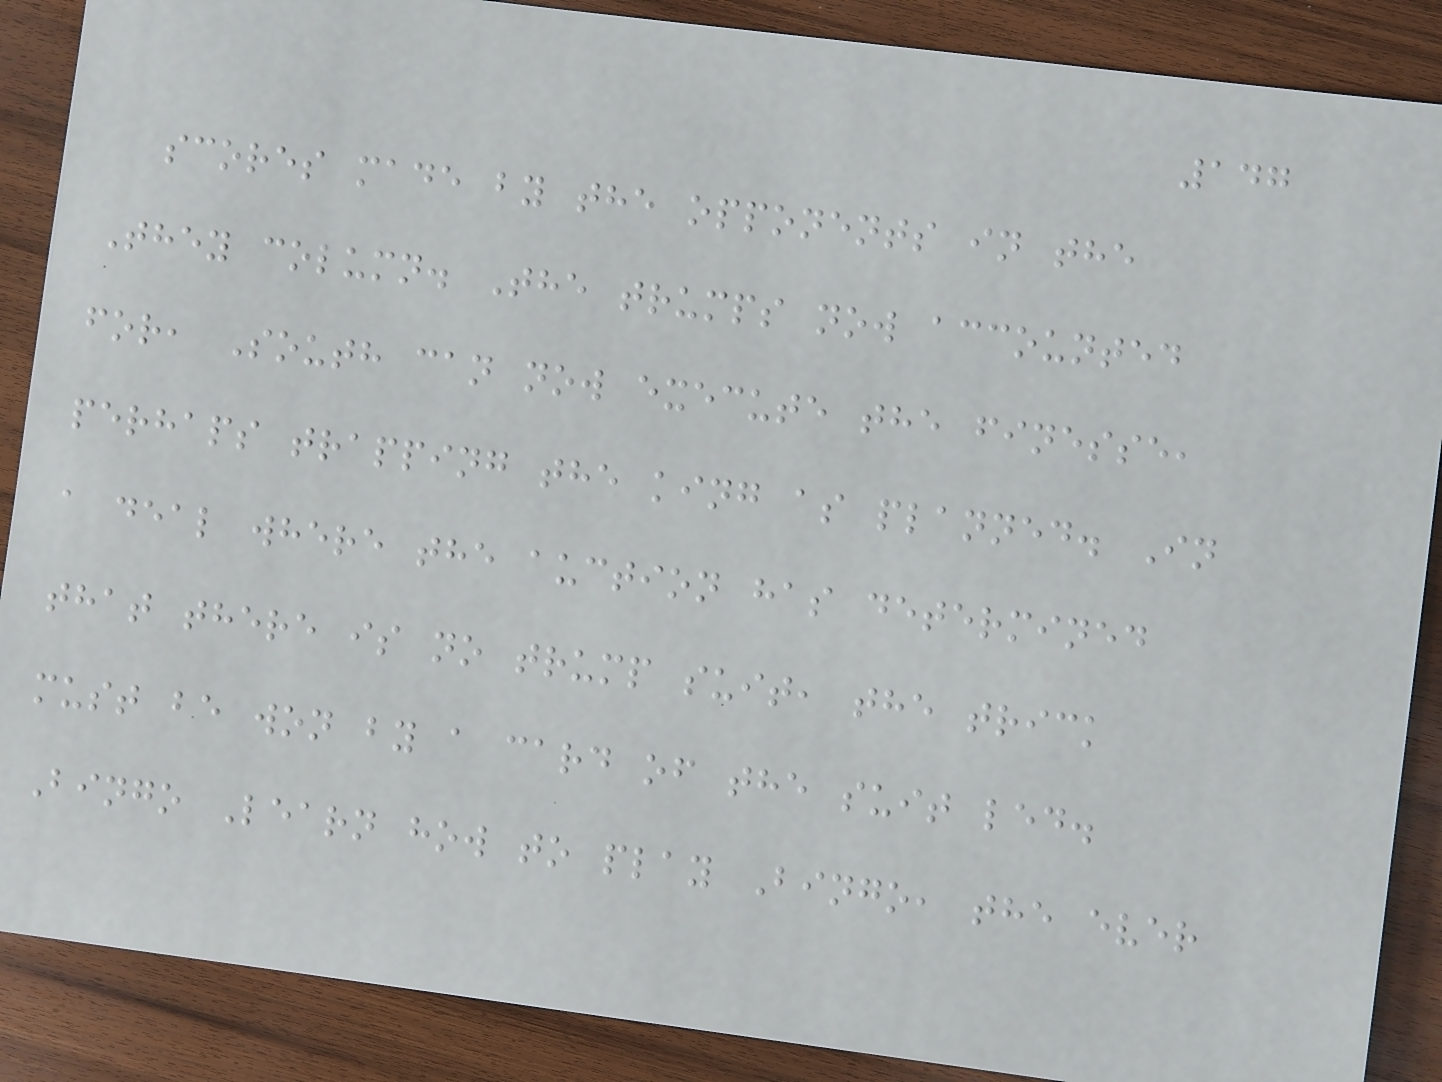147
scores made by the opponents in the
They column. The trumps now accounted
for, South can now execute the finesse,
perhaps trapping the king as planned. In
a deal where the auction has determined
that there is no trump suit, the trick
must be won by a card of the suit led.
Bingo Learn how to play Bingo, the ever
